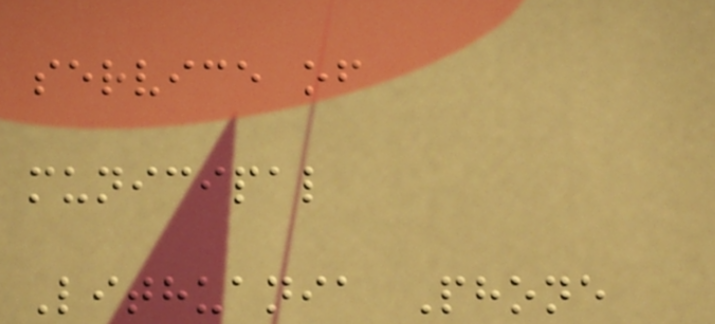service of
municipal
Lithuania Phone
